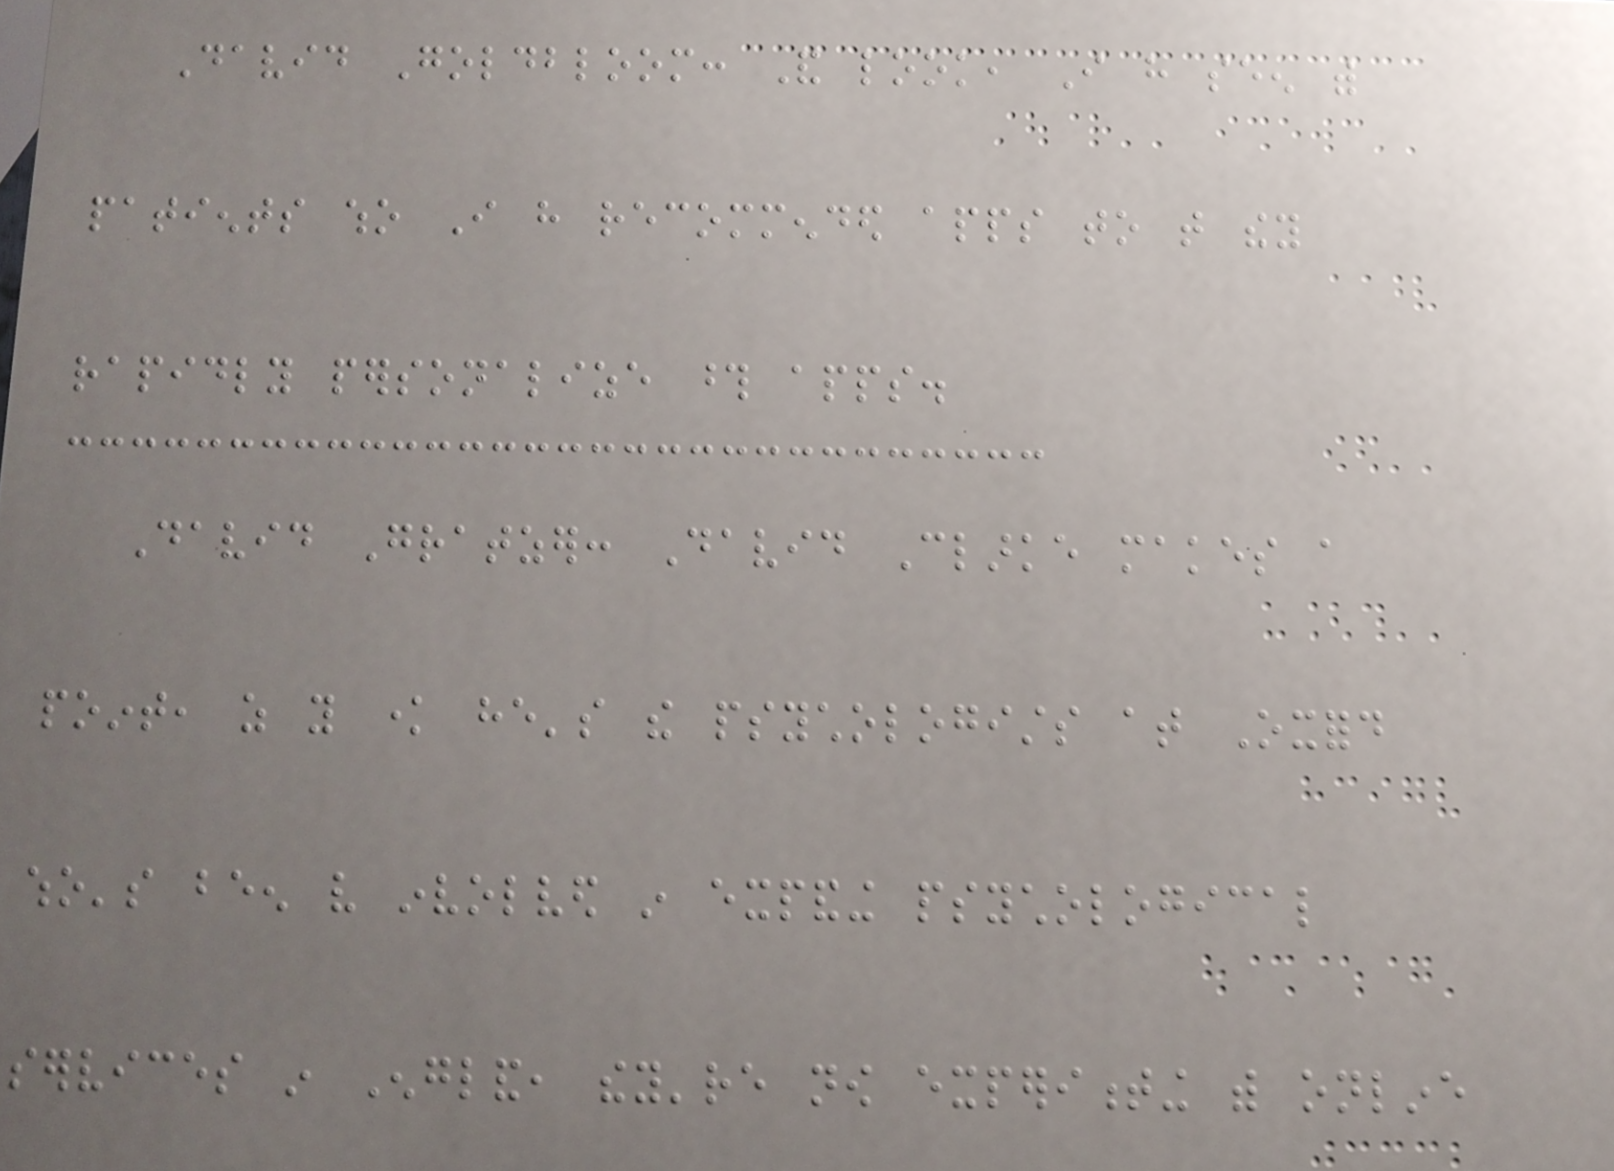David Goldbloom: And look, I have seen with
patients who I have recommended apps to that they
rapidly personalize those apps.
David Gratzer: David Clarke makes a
point, as you know he's the psychologists at Oxford
who's been very involved in expanding psychological
services in England, they're now experimenting with online
